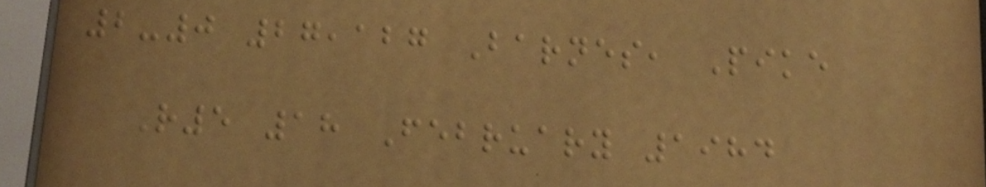2-0 27,127 Barnes, Pike
R5 18 February 1984
